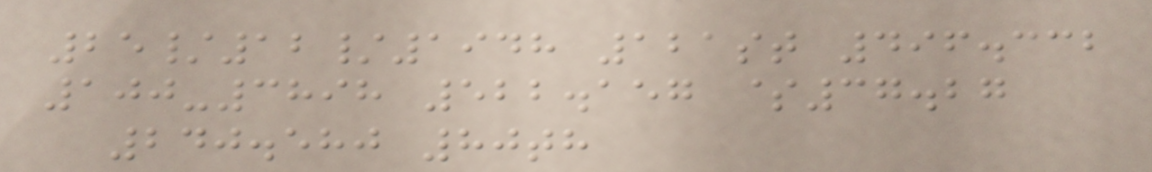25/12/1948 121st 496.332
100-3898 522.157 $37.27
240.580 80th
